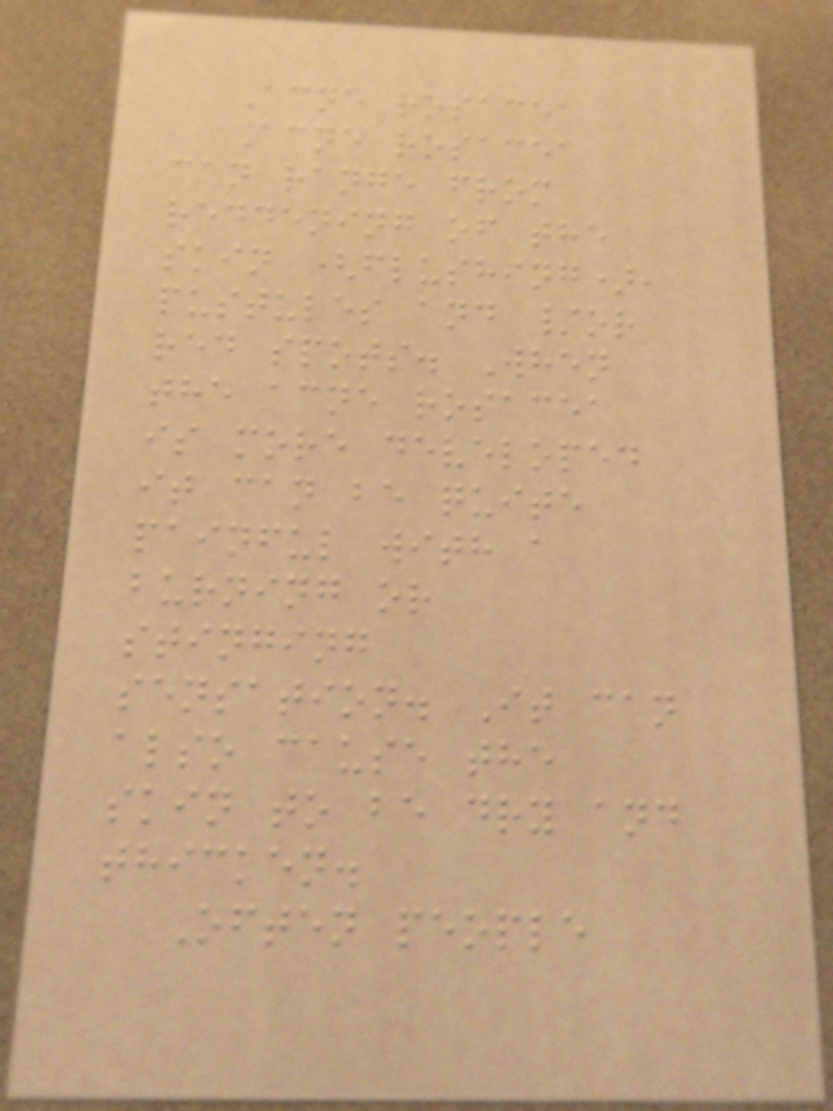Acne rosacea
Acne rosacea
can range from
reddening of the
skin (flushing),
pustules and /or
red spots. When
the acne rosacea
is more developed
it can be quite
painful with a
burning or
stinging
sensation. It can
also cause the
skin to be dry and
thicken.
Often people
